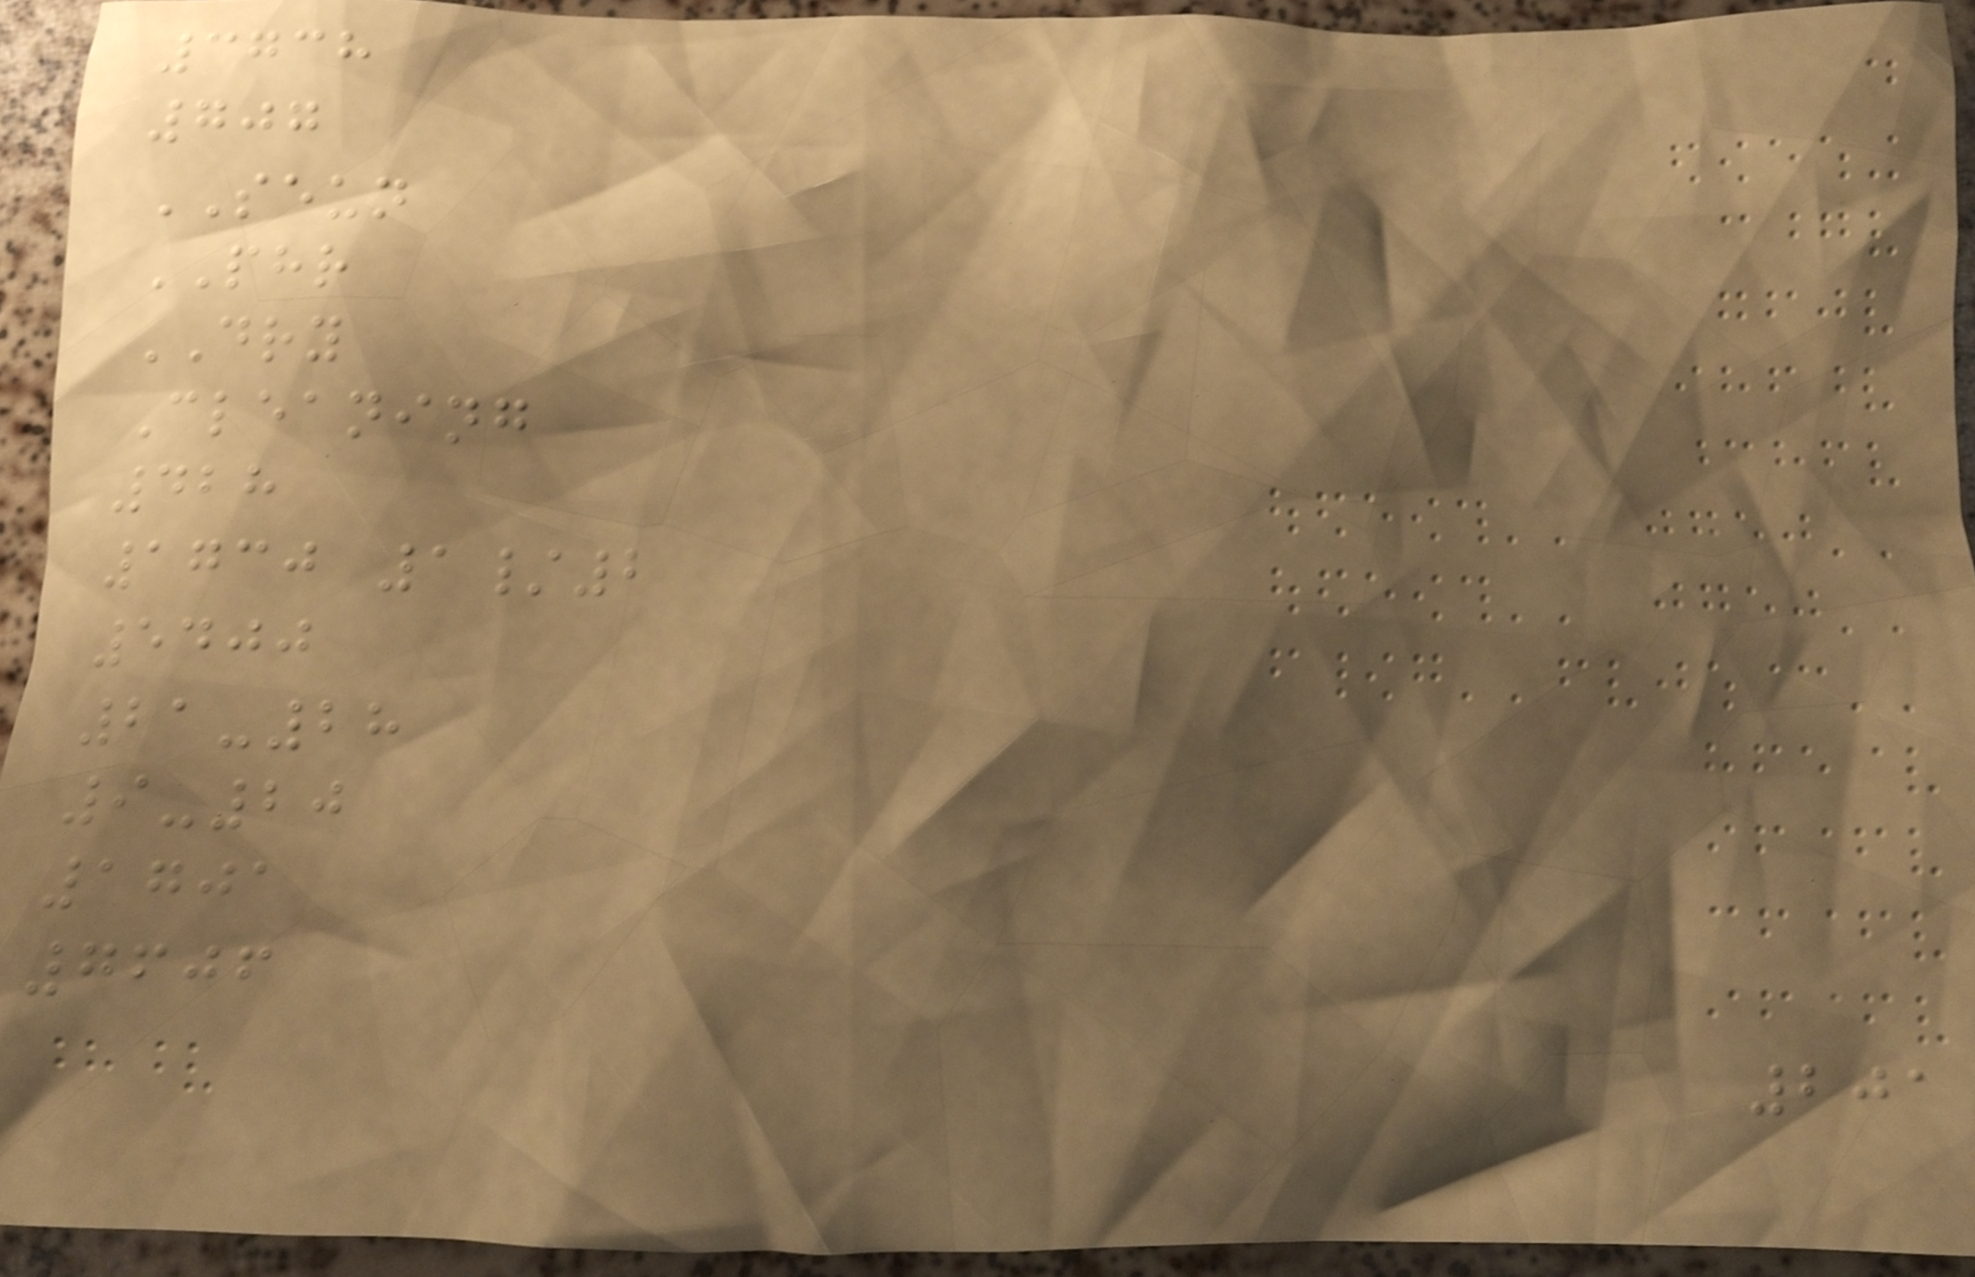3738
707
SEUN
PHR
DRY
Cleaning
428
1730 1/2
5400
21-28
9-20
1701
7606
201
